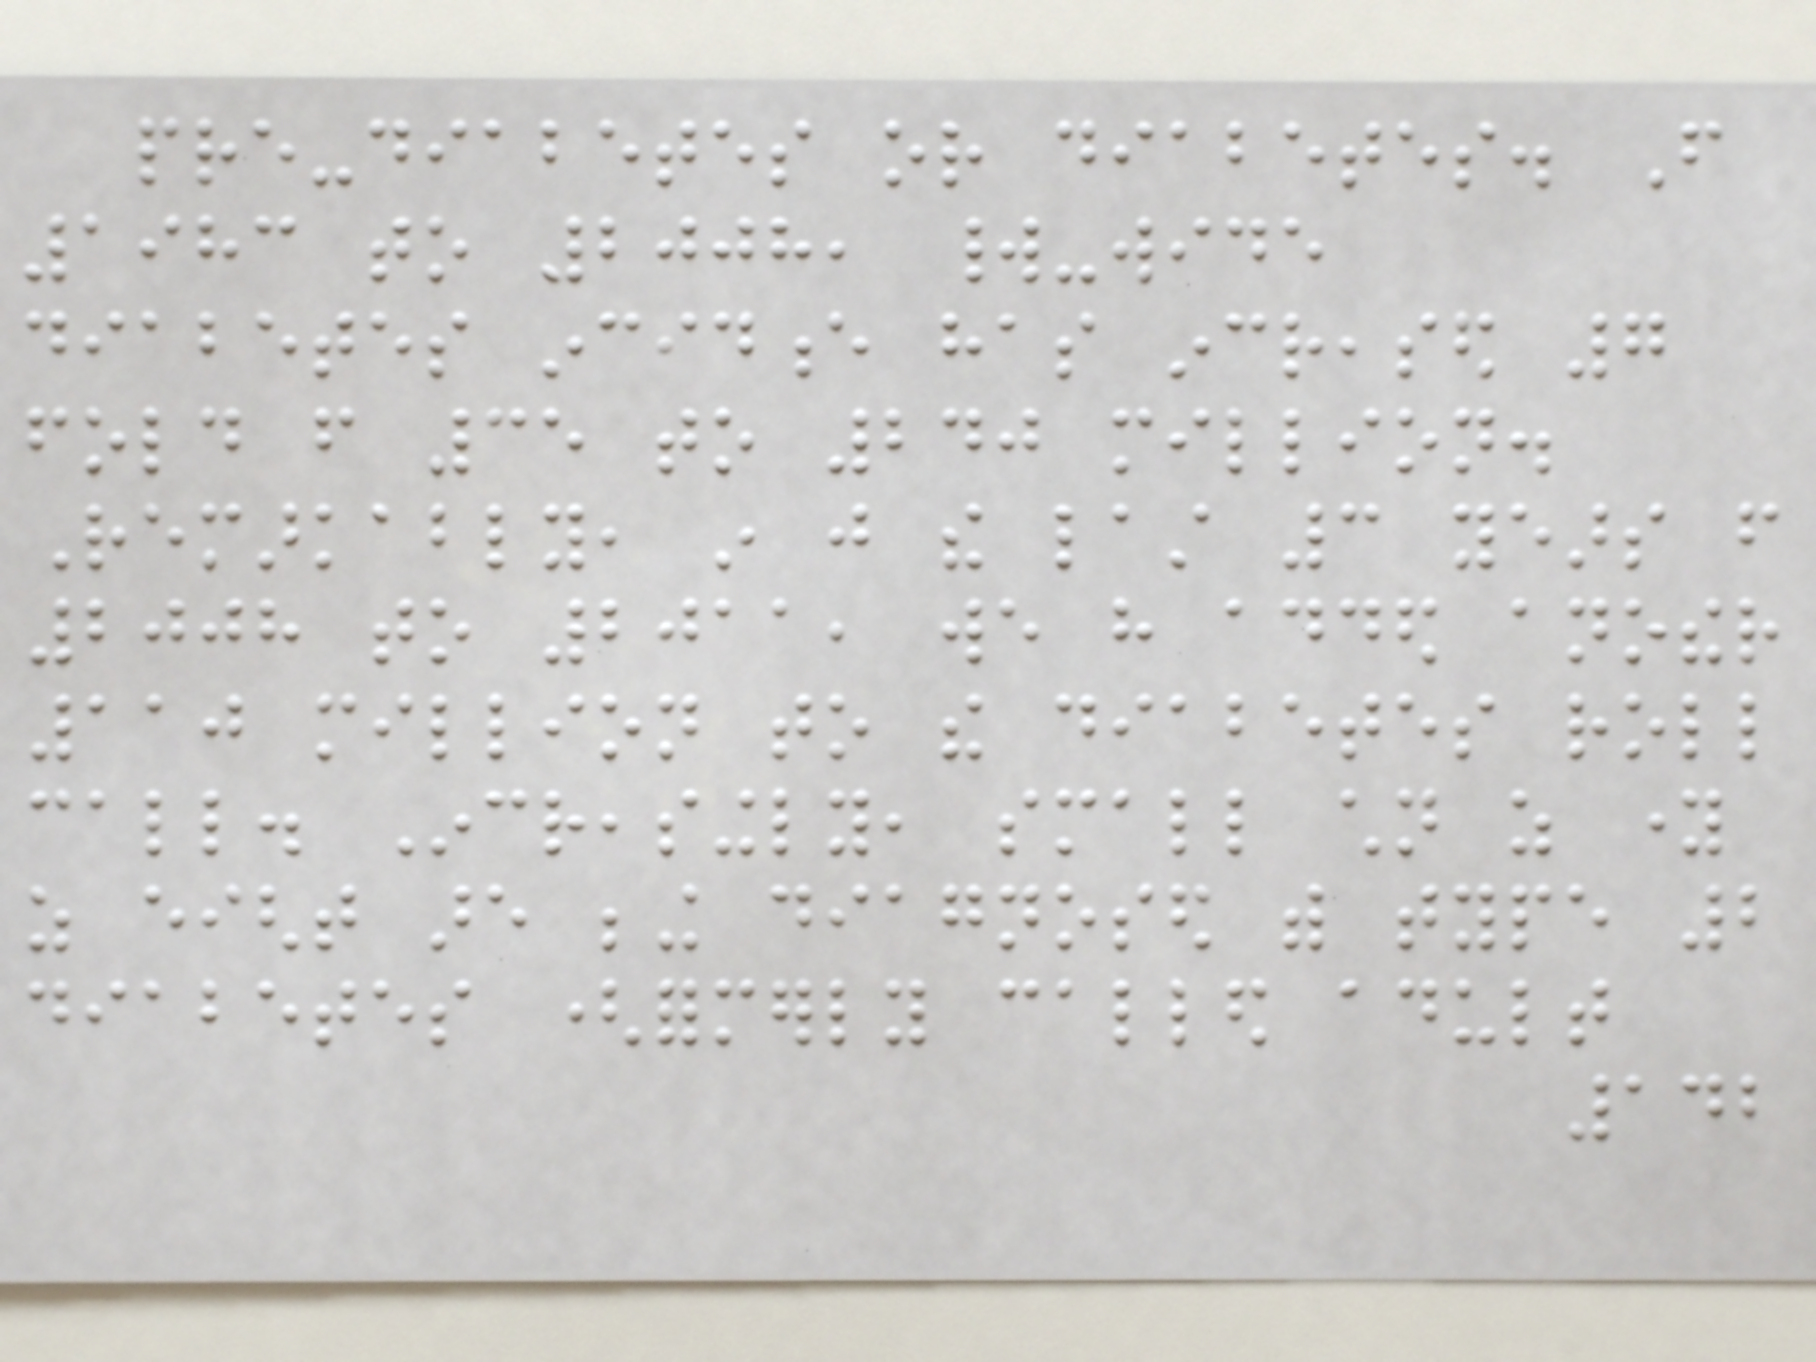pre-diabetes or diabetes. From
1983 to 2008, world-wide
diabetes incidence has increased 7
fold from 35 to 240 million.
Remarkably, in just the last 3 years from
2008 to 2011, we have added another
110 million to the diabetes roll
call. Increasingly, small children as young
as eight are being diagnosed with type 2
diabetes (formerly called adult
142
